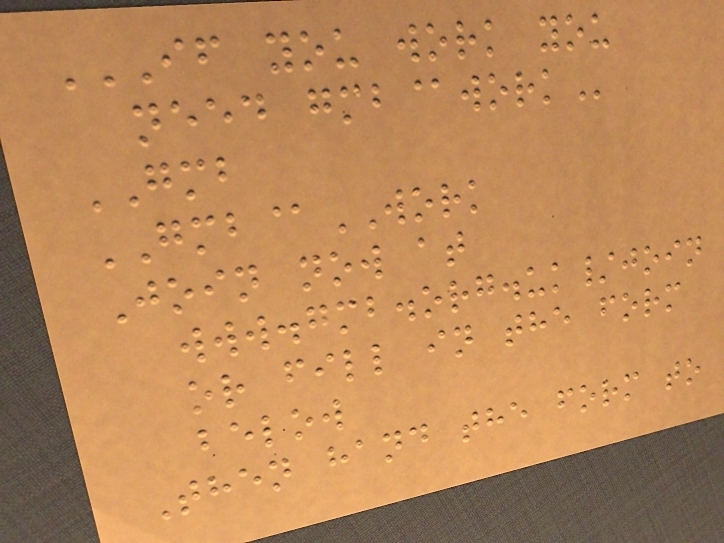IF YOU WORK YOU
NEED GMB@WORK
GMB
GMB@WORK
Join now at
www.gmb.org.uk/join
or fill in the form
below
Then hand the form to
